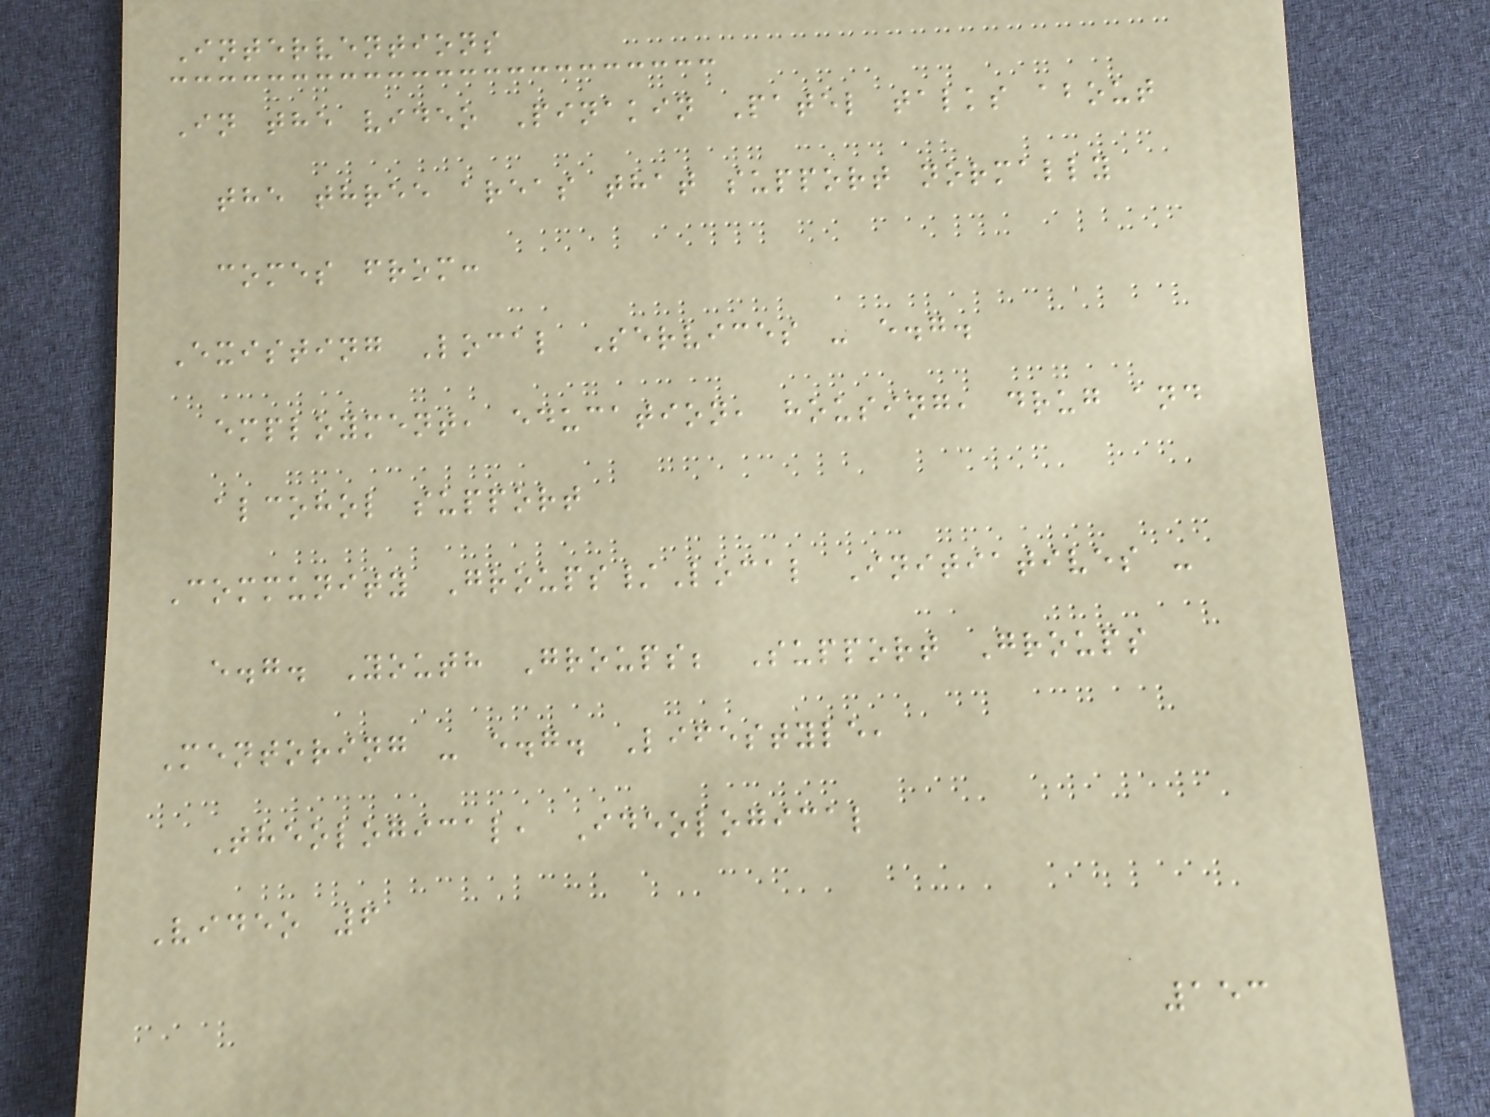Interventions
In the video Pinakin Patel talks about
the three areas that support normally
comes from:
Existing Local Services - e.g.
employment, education, housing, drug and
alcohol support
Community Groups/Local Initiatives -
e.g. Youth Groups; Support Groups
Mentoring - e.g. Lifestyle,
Theological, Ideological
Video 6
153
